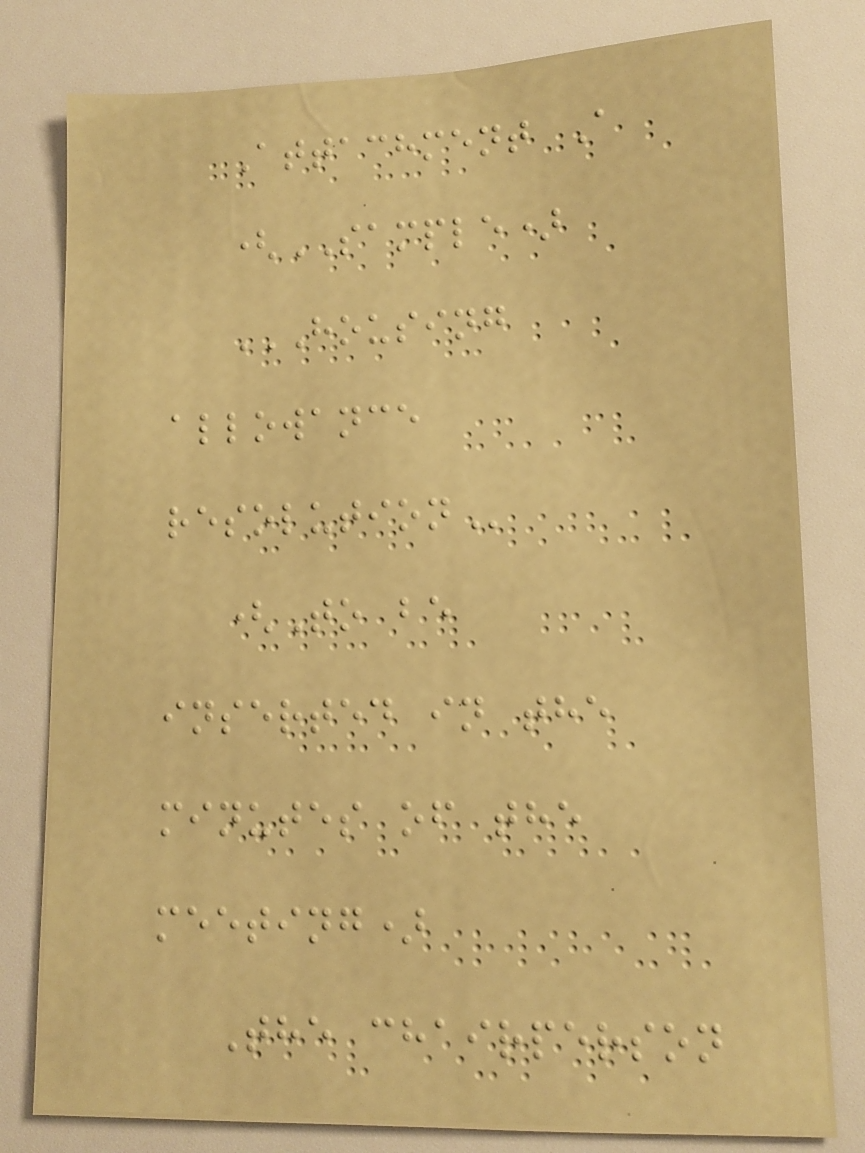Attachment A
(SAMPLE)
HOUSING
ALLOWANCE
RESOLUTION
(To be
inserted in the
minutes of the
meeting)
The chairperson
